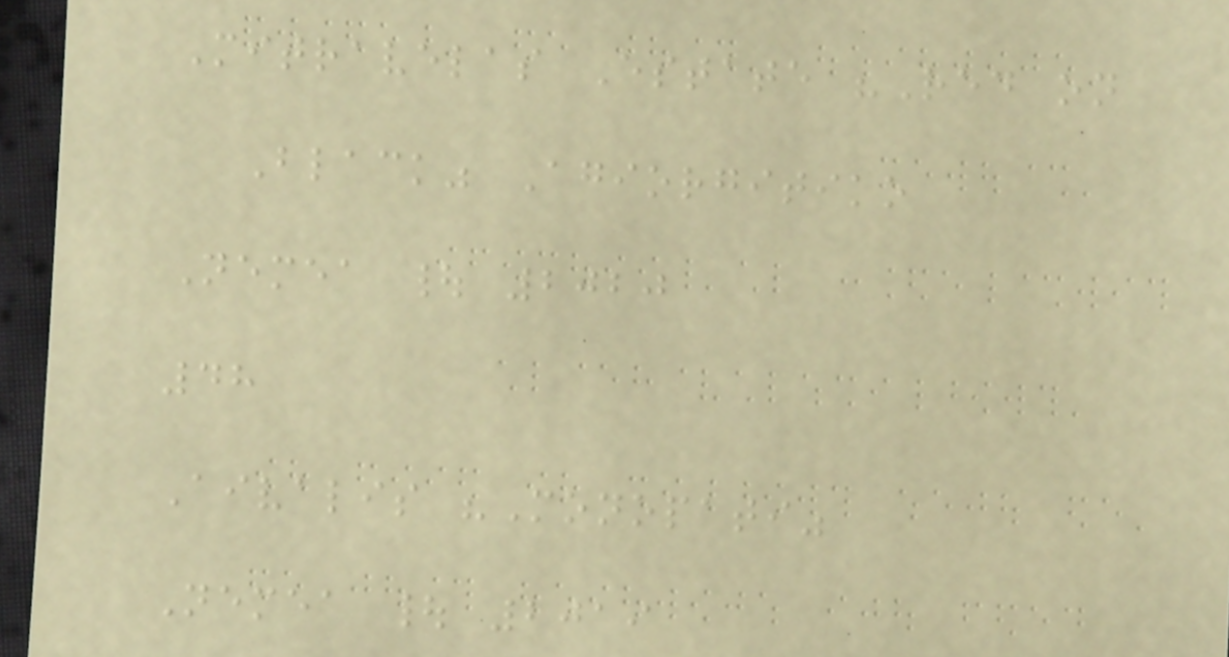Mitravelas Estate "Red on
Black" Agiorgitiko
Nemea | 2020
48
Aivalis "Monopati"
Nemea | 2019
